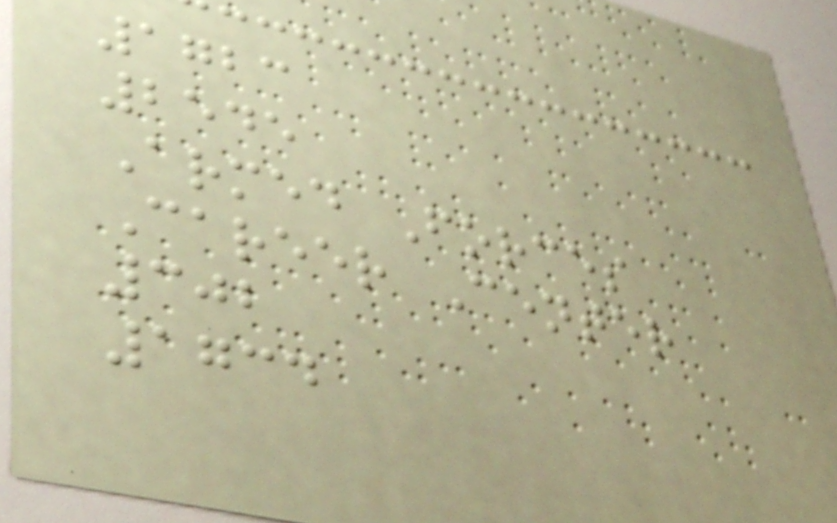1723
2545
Armed Forces
Career Center
302
1734
